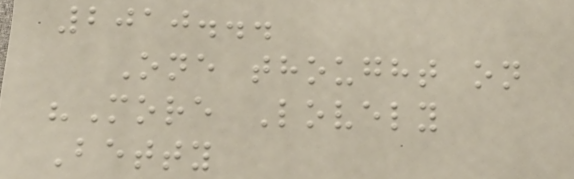2010...
One thought on
"More Lovely
Betty
